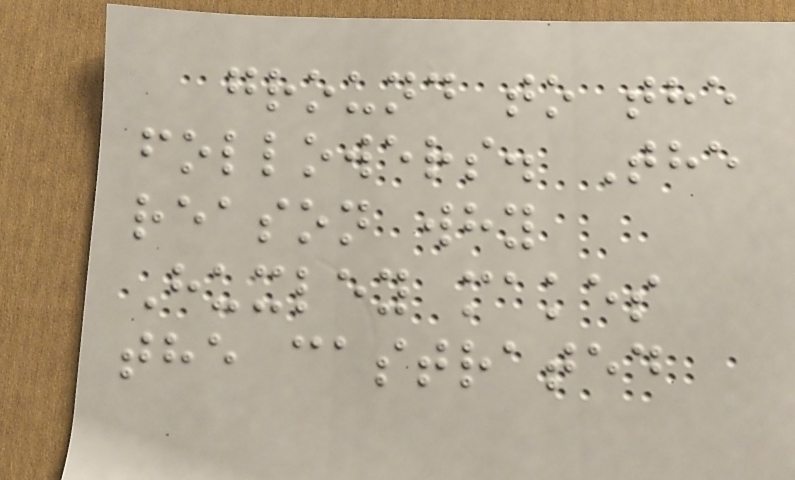ground to the
followers. The
reason why
Huxley makes
the castrated
